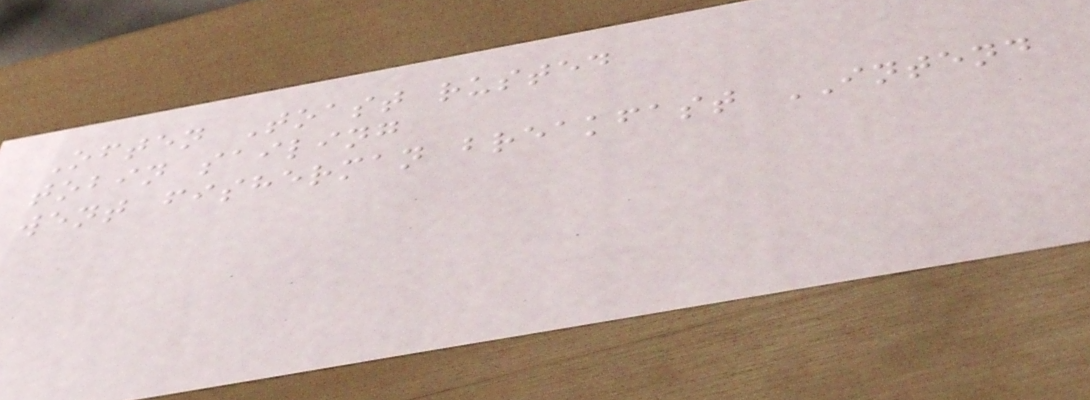Often Toast rusted
tobin sailing
went fisherman breakfast INTEND
